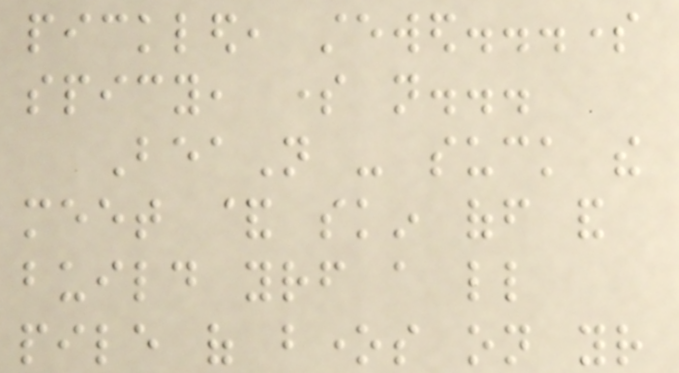pickled, stewed...some
spicy, some not...
BeaN - suck the
meet & skin off and
build yourself a little
pile of bones on your
